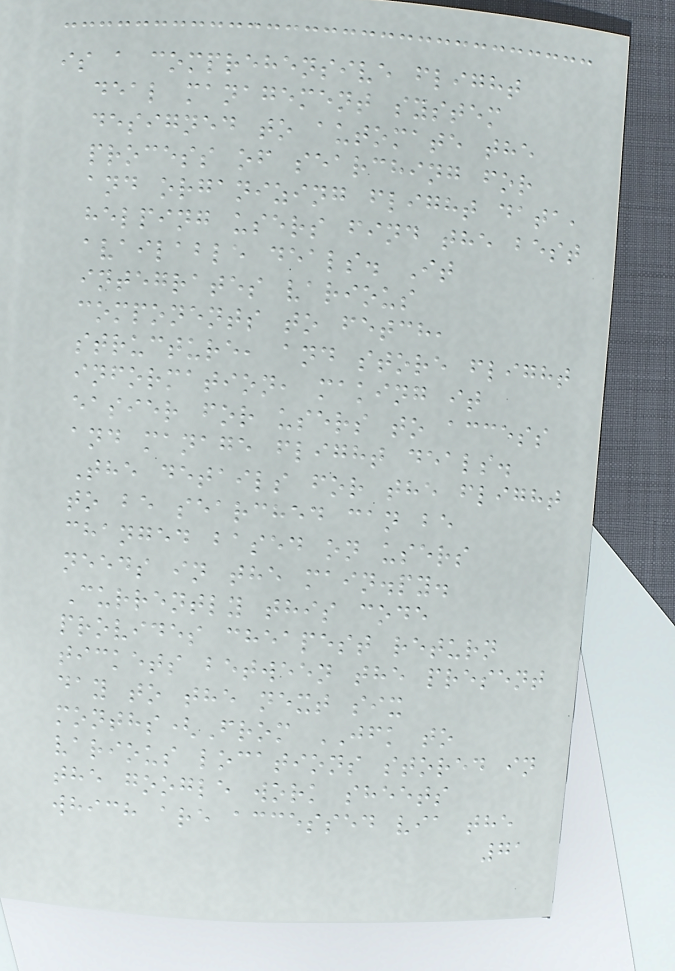is a comprehensive flight
deal management system
designed to automate the
process of searching for
and organizing flight data,
helping users find the best
available deals. It
integrates various
components to fetch,
structure, and store flight
information, making it
easier for users to access
and manage flight deals.
The details for the flight
to be searched can be
changed based on users
needs in the main.py.
Currently this code
provides cheapest return
tickets between the present
day to the next six
months(From JFK to
various locations stored in
the google work sheets
which are accessed via the
71
